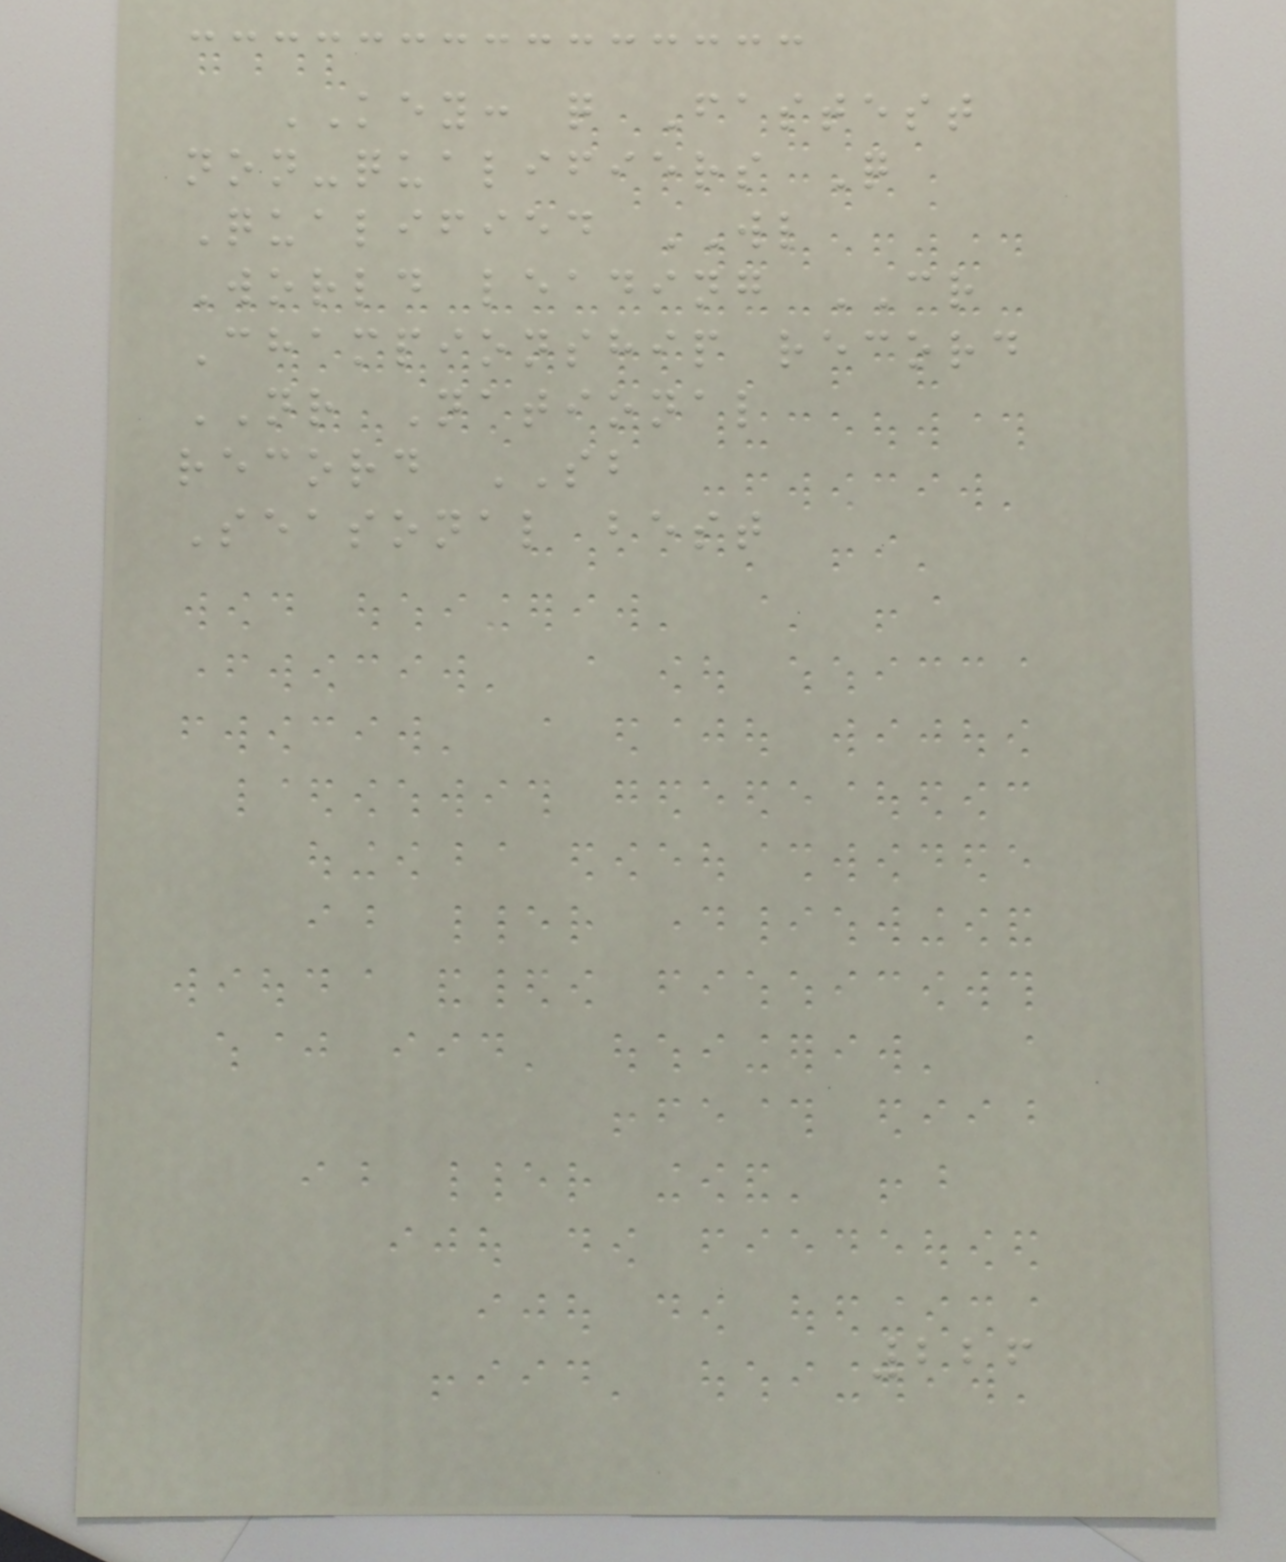KEY: q Fastest
non-qualifiers Q
Qualified WL
World leading CR
Championship record
NR National
record SB
Seasonal best
226
